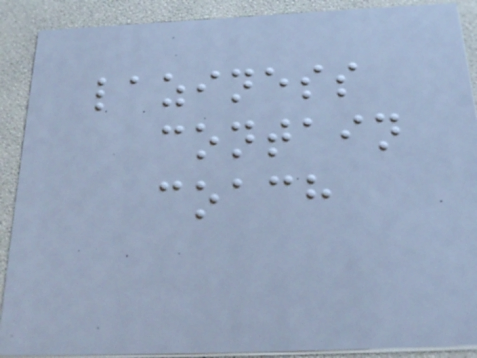laziness
contain
coach
